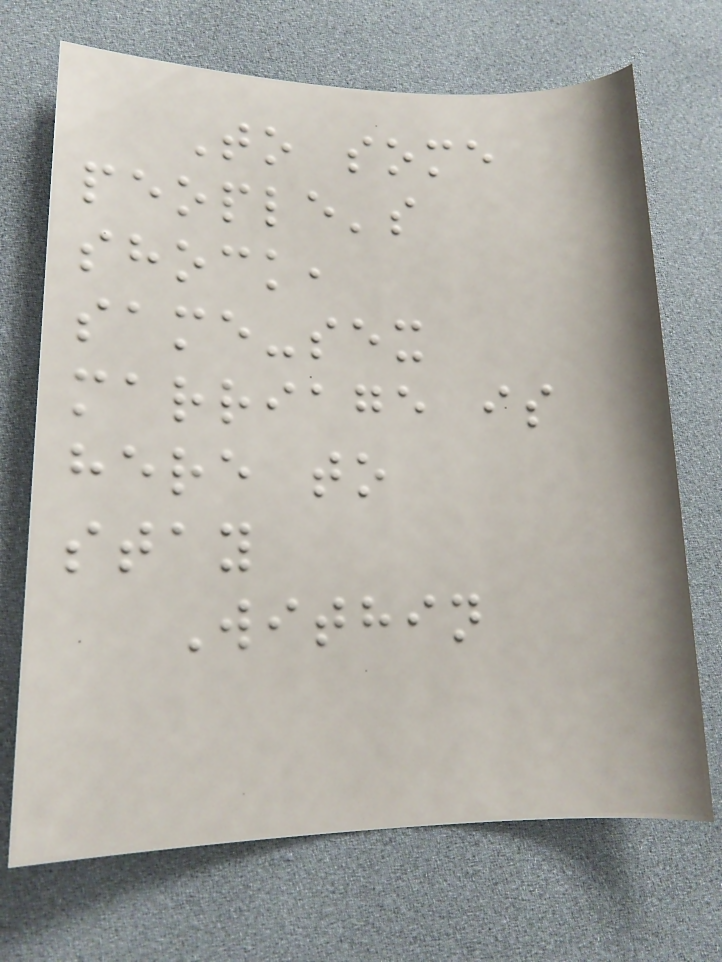To some
people's
shock,
same-sex
marriage is
here to
stay
Within
